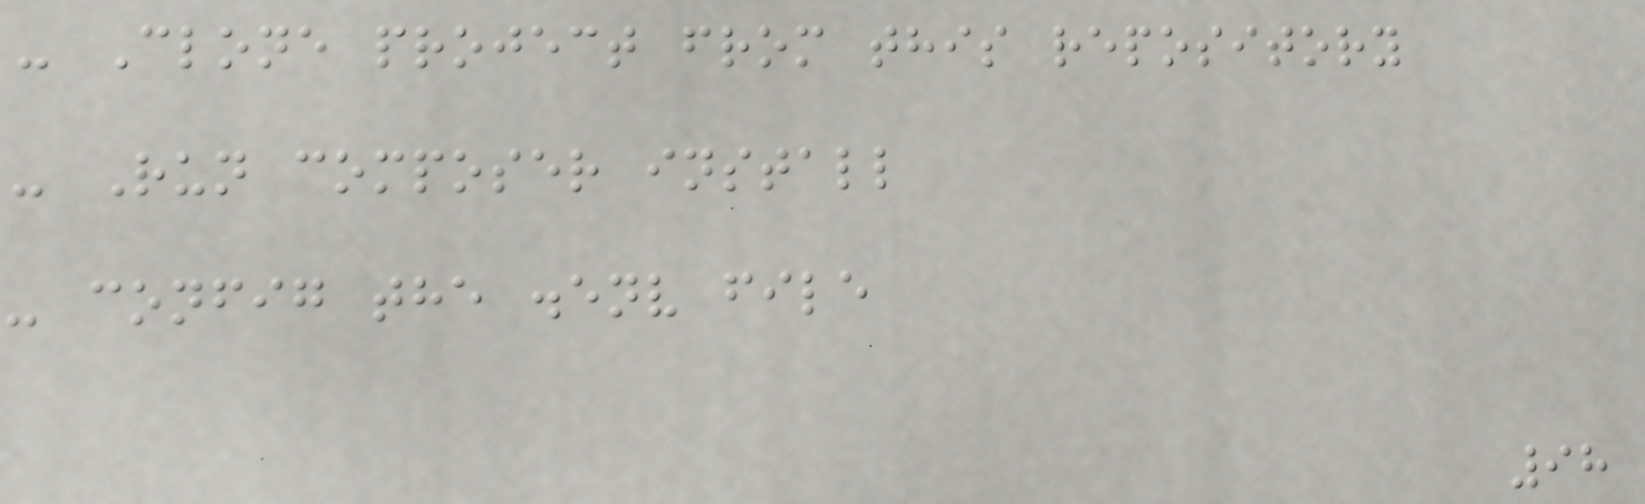- Clone project from this repository
- Run composer install
- config the .env file
98
